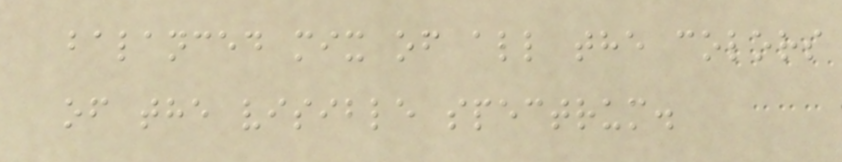balanced mix of all the colors
of the visible spectrum.
